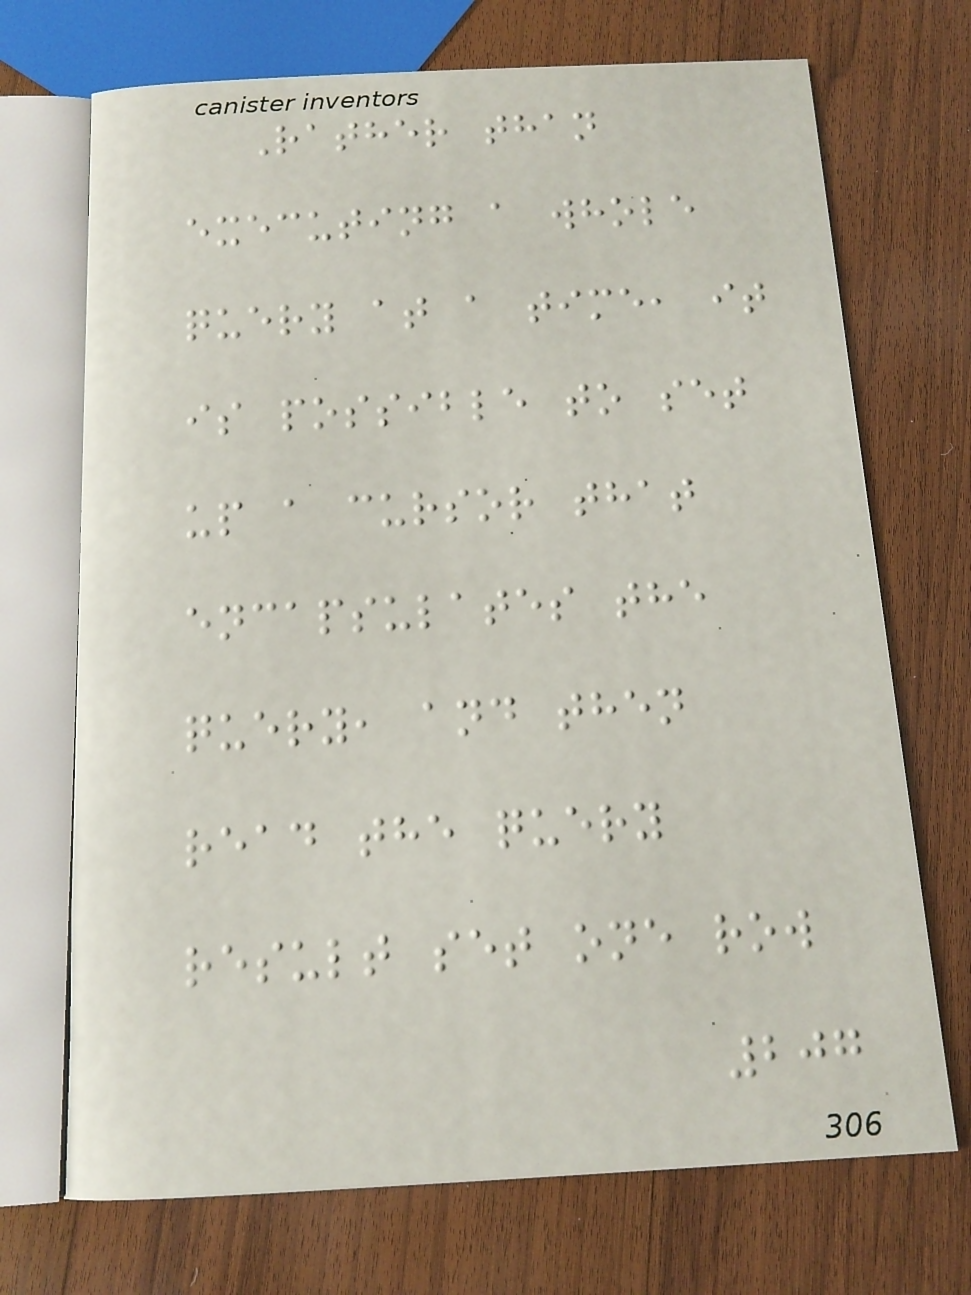Rather than
executing a whole
query at a time, it
is possible to set
up a cursor that
encapsulates the
query, and then
read the query
result set one row
207
